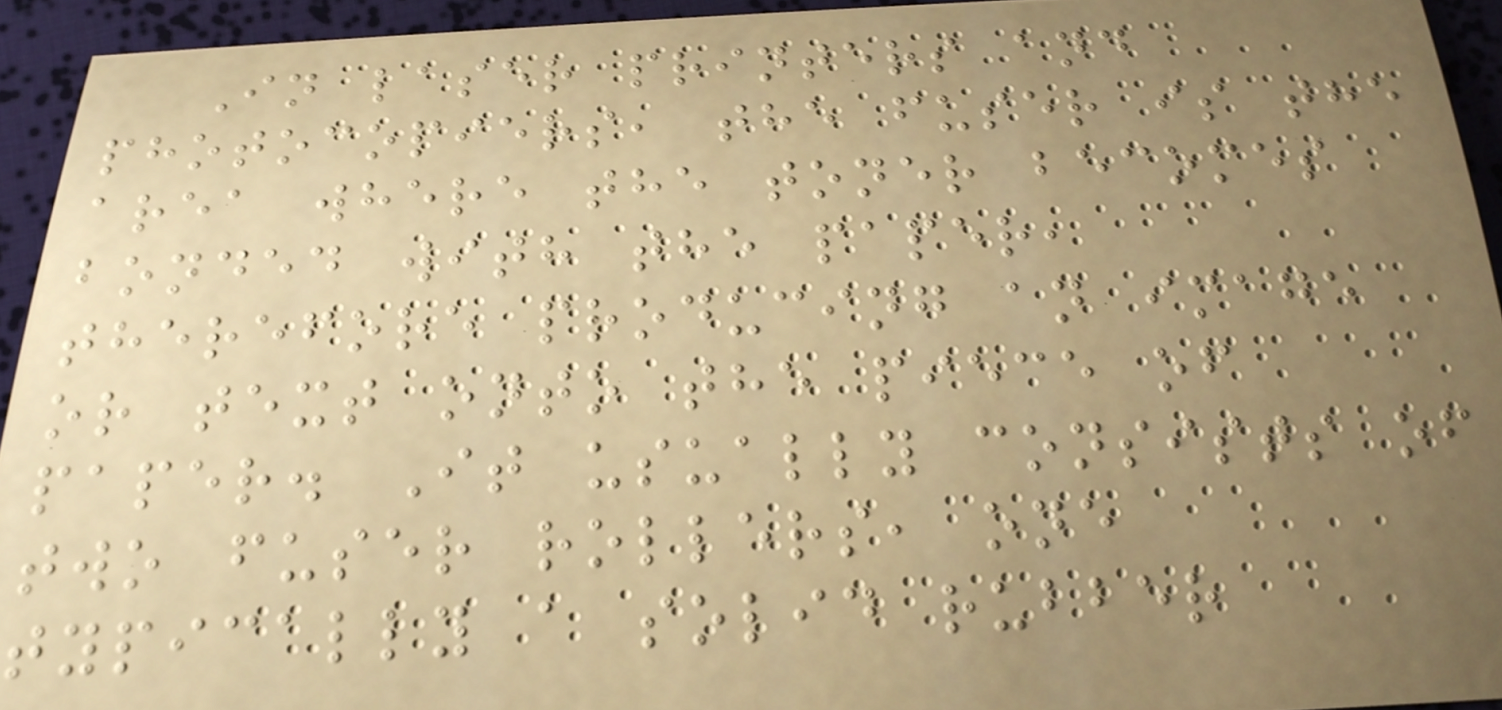In laser printers and
photocopiers, the fuser is the
area where the toner becomes
bonded with the paper,
therefore producing an image
or text onto the piece of
paper. It usually consists of
two fuser rollers, one
typically a solid rubber
